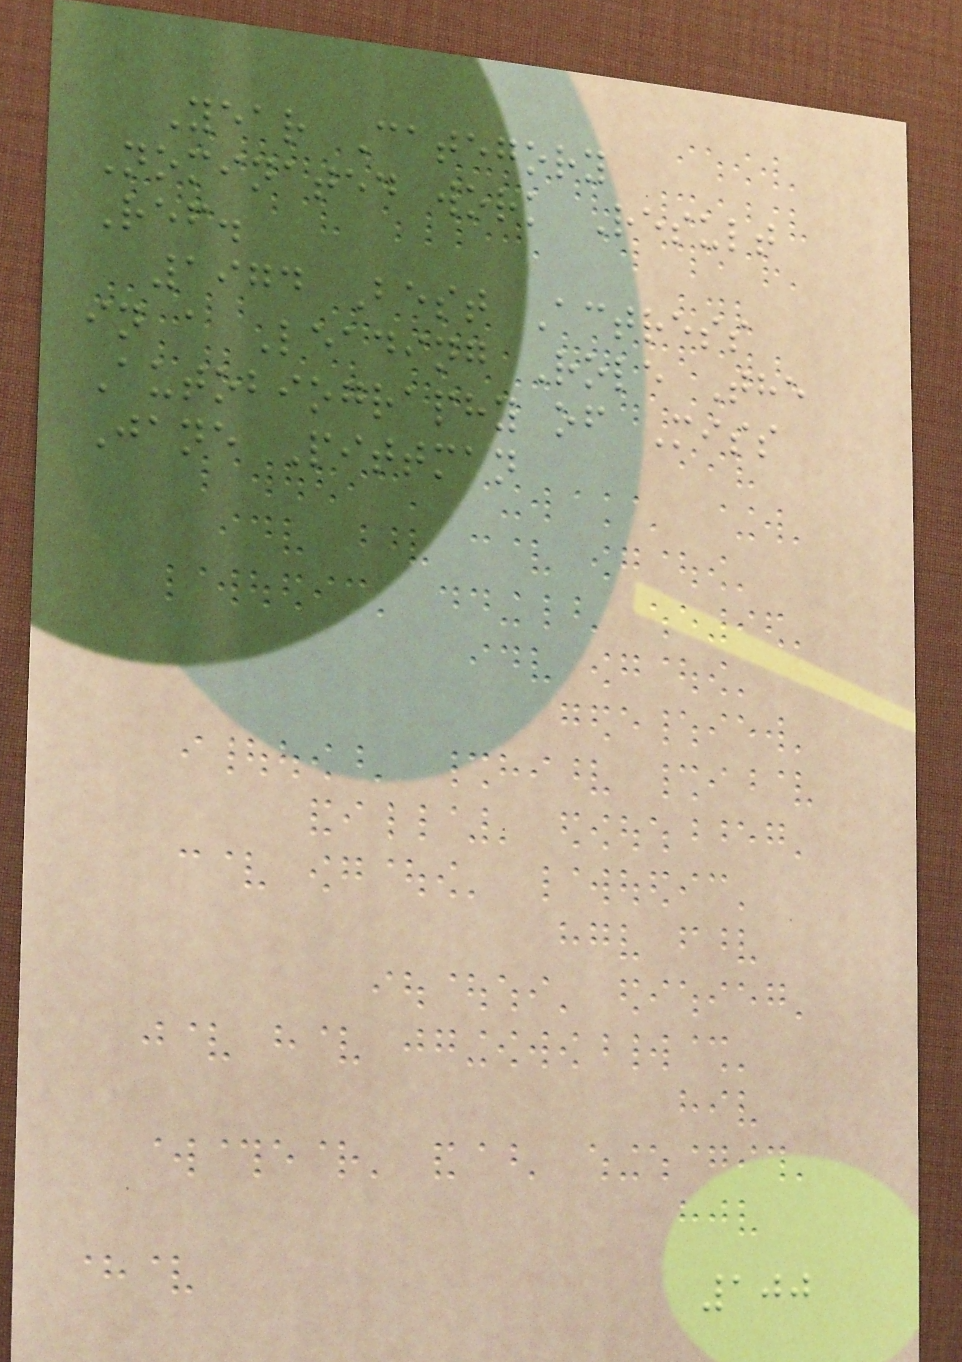Year Category
Nominated work Result
Ref.
1974 Best Actress
in a Leading Role The
Autobiography of Miss
Jane Pittman
100
